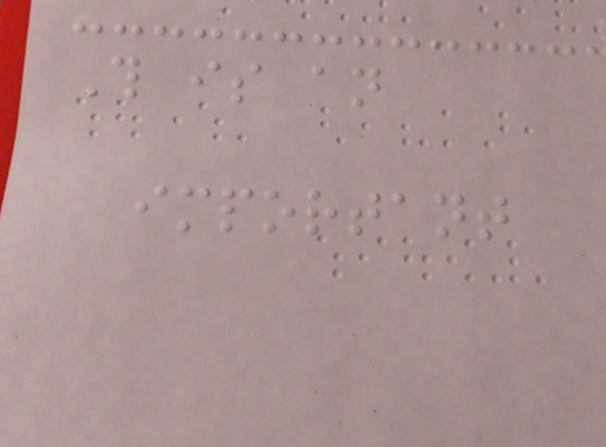This is an
important
